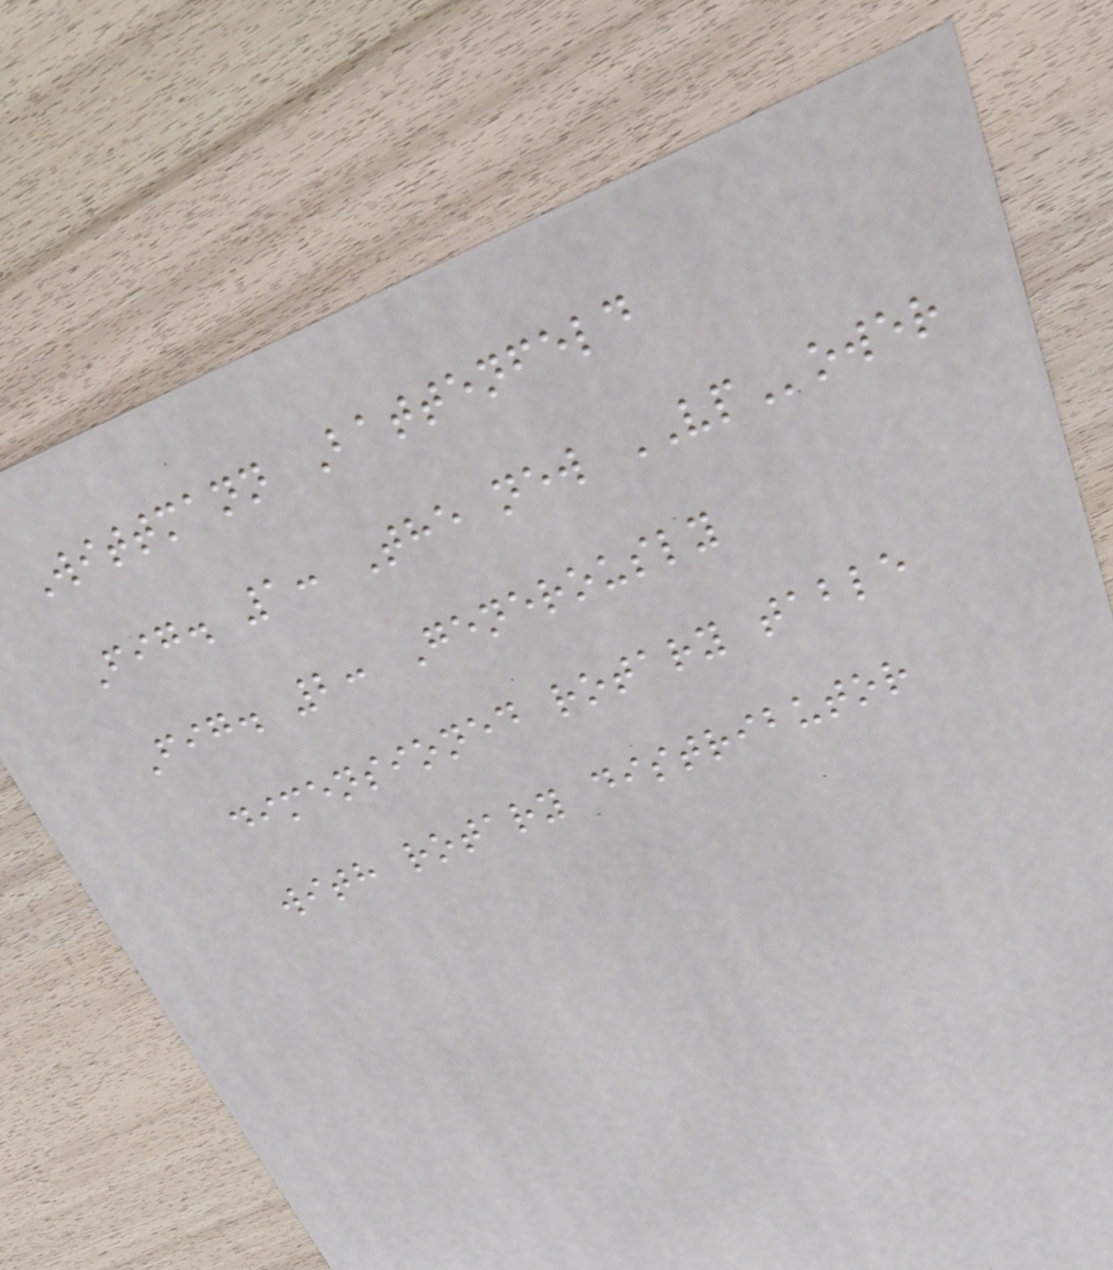Wittmann Battenfeld
Fig. 1: The new VPower
Fig. 2: Generously
dimensioned rotary table
with rotary distributor
